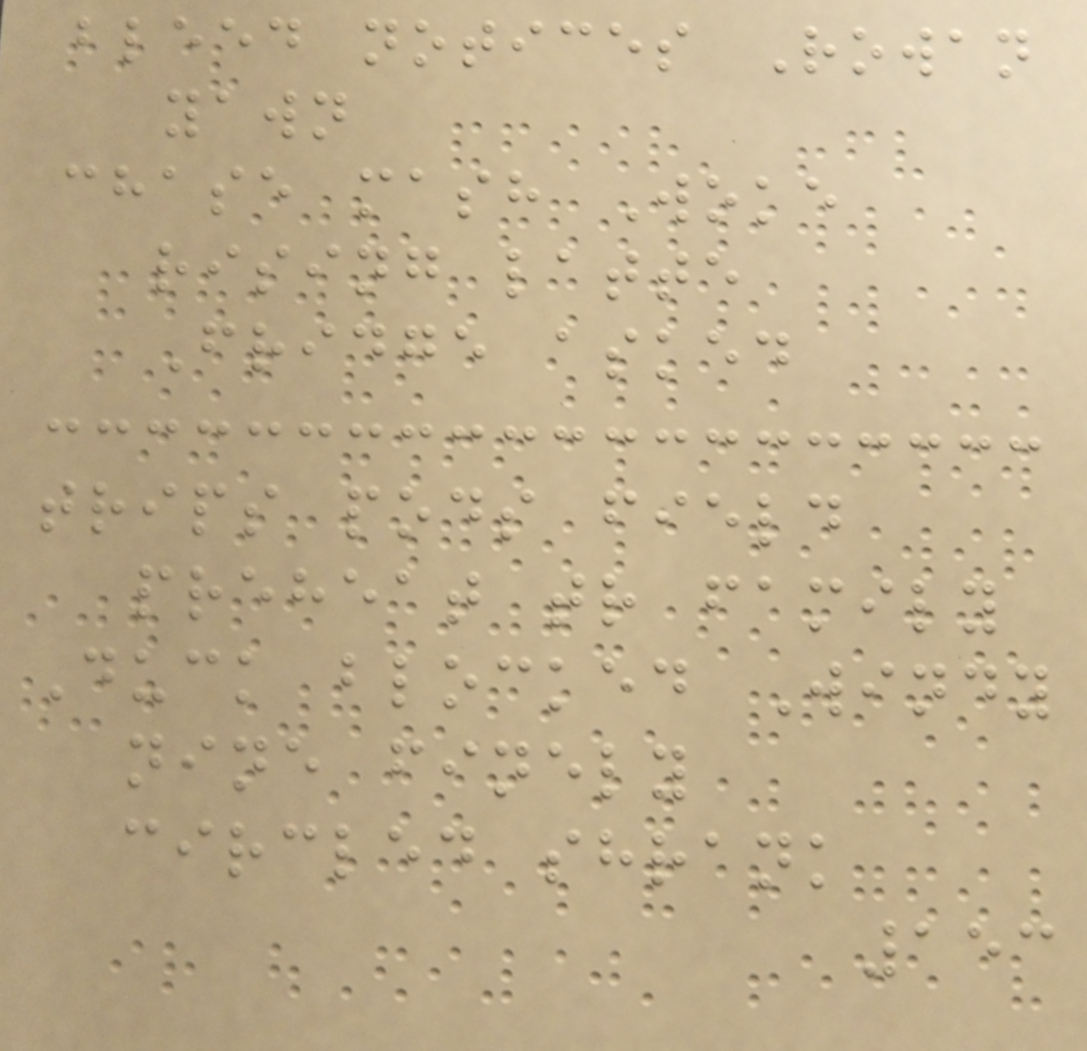bleed notices Rowan
yawn
chase mash Woke
rising latte
Fridge asked
trips pods field
preheat tr family
Duck blocked Windy
nine finely
circled shrank
153
